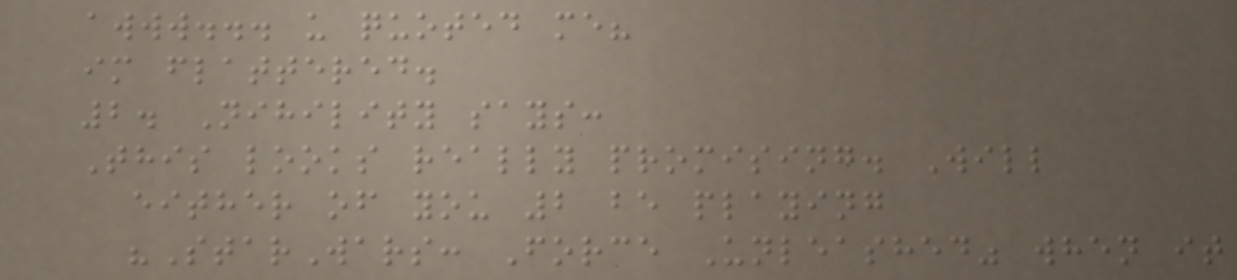awww... u quoted me?
im flattered.
2. Nihility says:
This looks really promising. Will
either of you 2 be playing
"StarWars: Force Unleashed" when it
